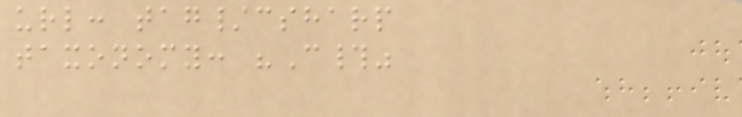url: tag/csharp
taxonomy: "C#"
